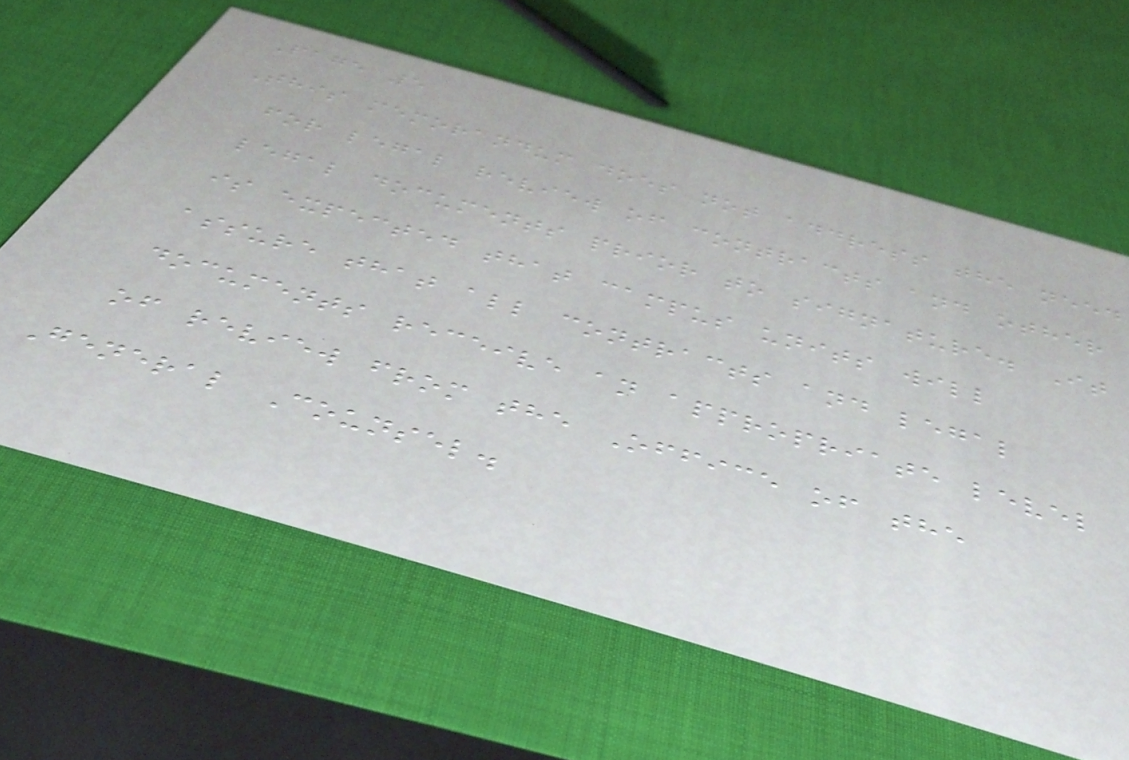Page 5
This memorandum does not address the need
for legal review of contracts and other
legal documents prior to signature. It
is expected that campus units will
assure that all contracts and legal
documents receive an appropriate level
of review from the Office of the
General Counsel.
